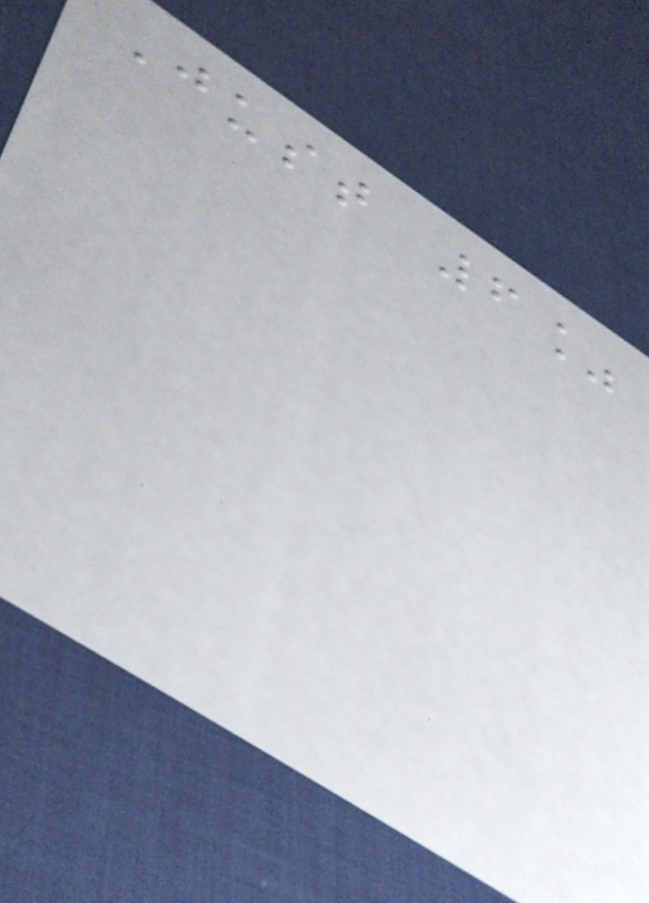Just 6%
